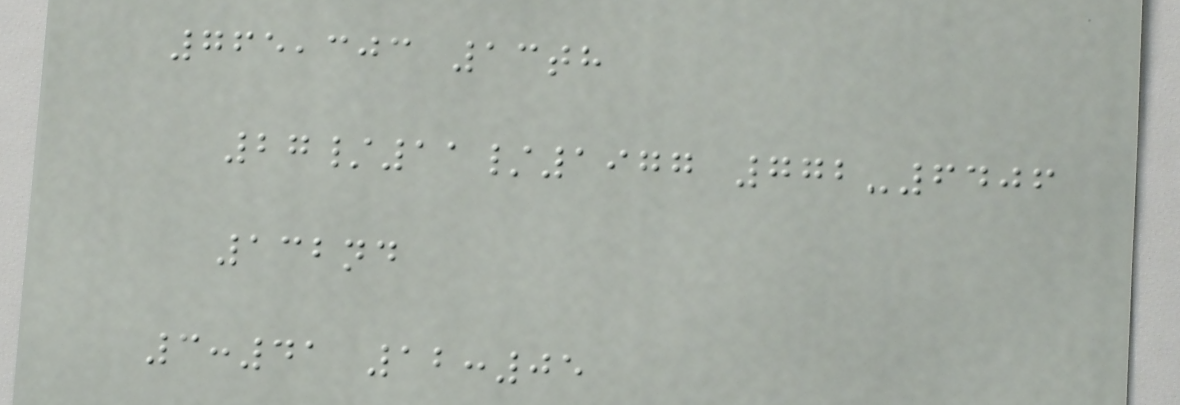765,303 13th
27/11/1977 772-6406
132nd
3:41 12:05
